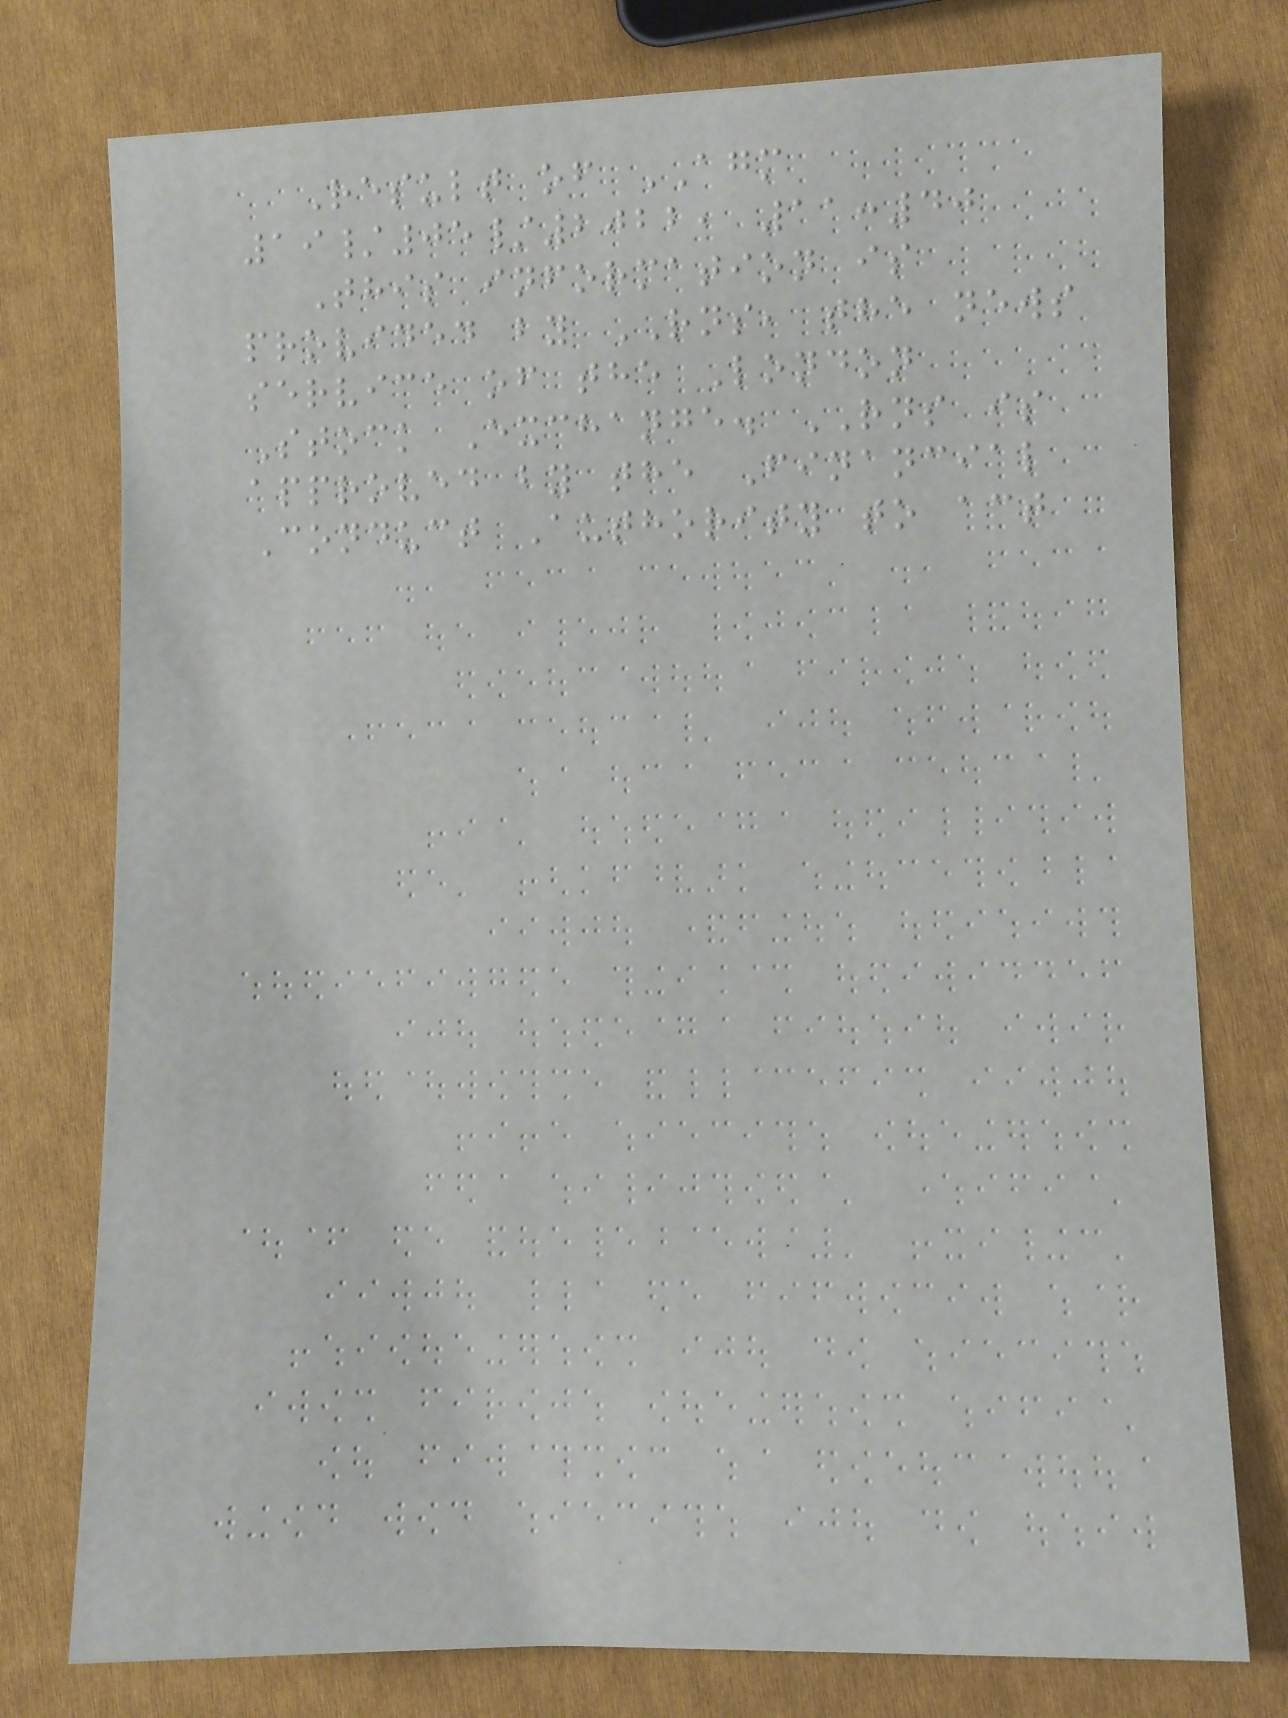Result of AGM
19/05/2022, 11:40
This information is
provided by RNS, the news
service of the London
Stock Exchange. RNS is
approved by the Financial
Conduct Authority to act
